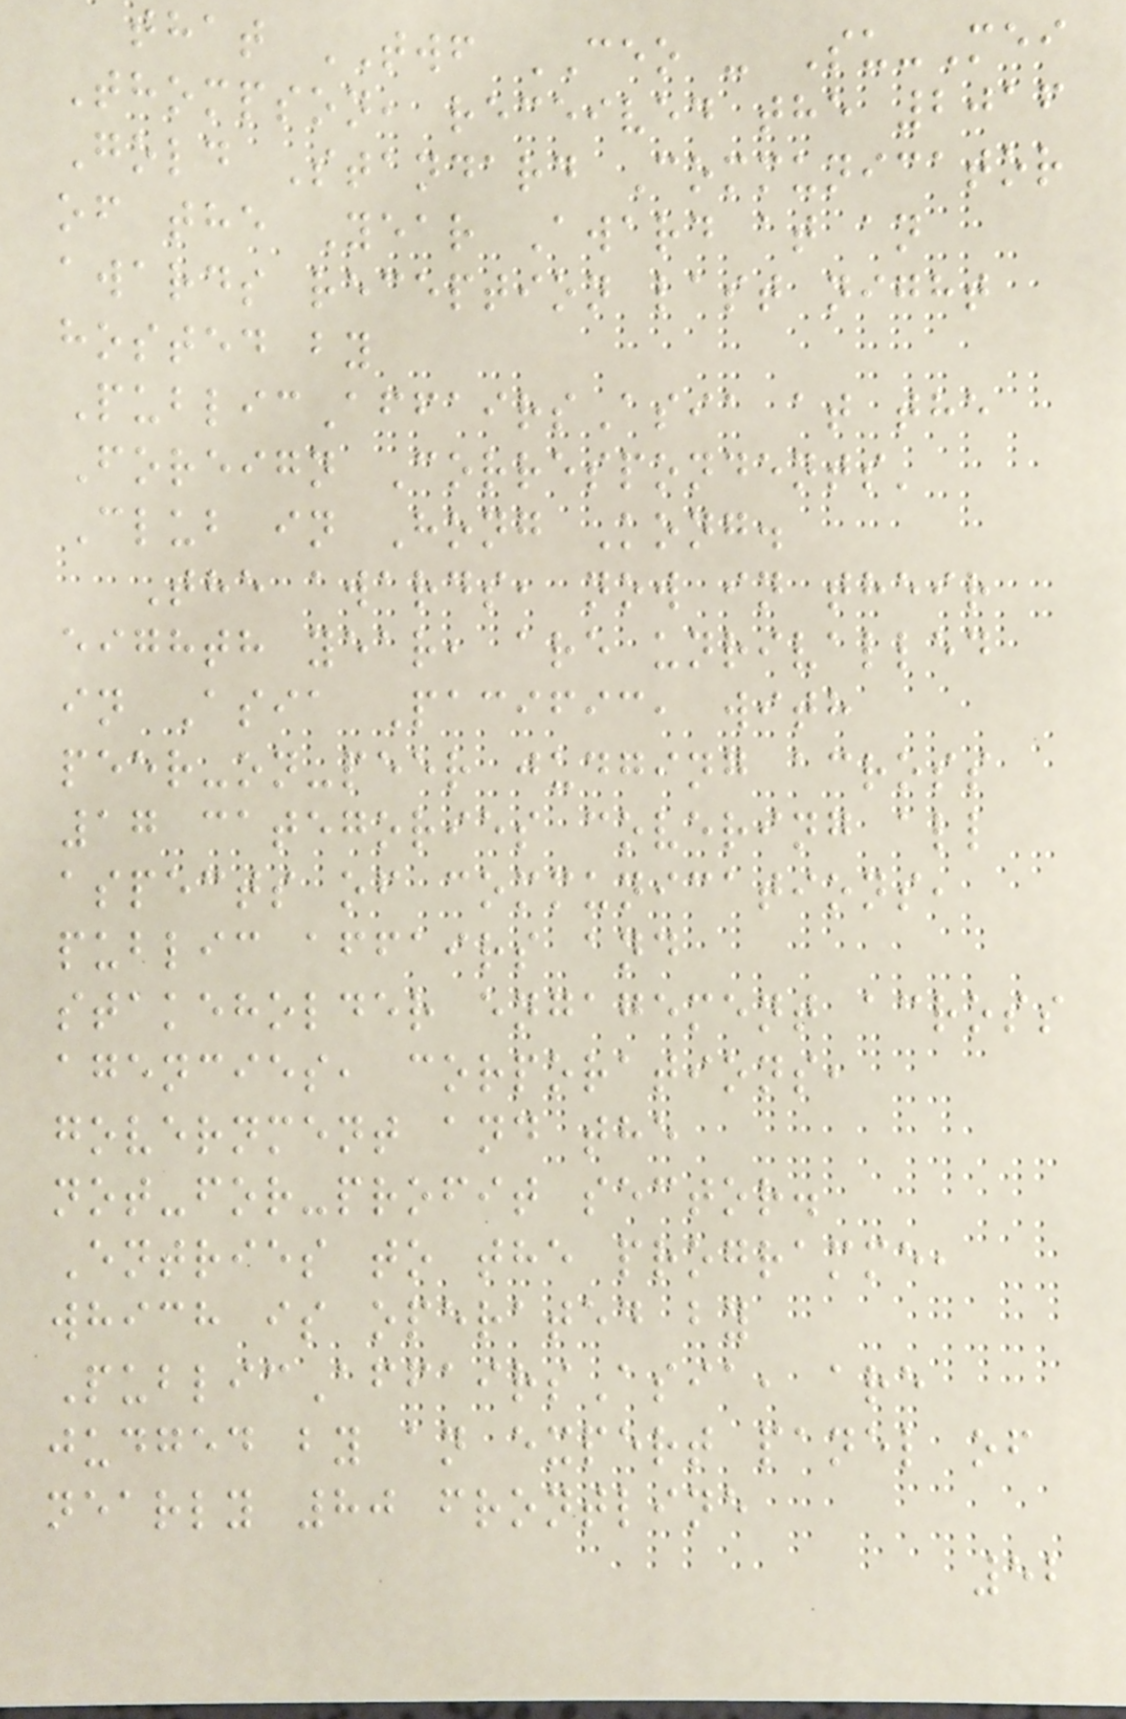that TWF CEO - Su-Mei
Thompson, received the 2016
Gold Standard Communicator
of the Year Award at an
awards reception last night
hosted by
PublicAffairsAsia at the
Foreign Correspondents'
Club in Hong Kong.
The awards, now in their
eighth year, are unrivalled
in Asia Pacific, with
peer-on-peer judging across
17 categories covering all
aspects of communications,
public affairs and
stakeholder engagement across
agencies, corporations,
government and the
not-for-profit sector.
Entries to the programme,
which is operated by
PublicAffairsAsia, are
judged by an expert panel of
nearly 80 frontline
52
